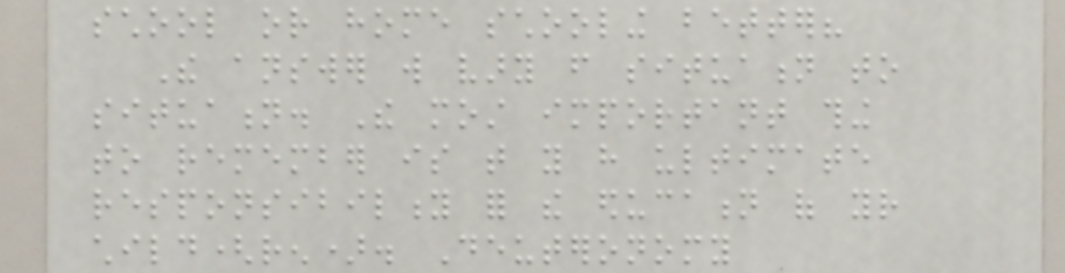school or home schooling better?
The answer will vary from situation to
situation. The most important thing
to remember is that you have ultimate
responsibility for the education of your
child(ren). Deuteronomy
